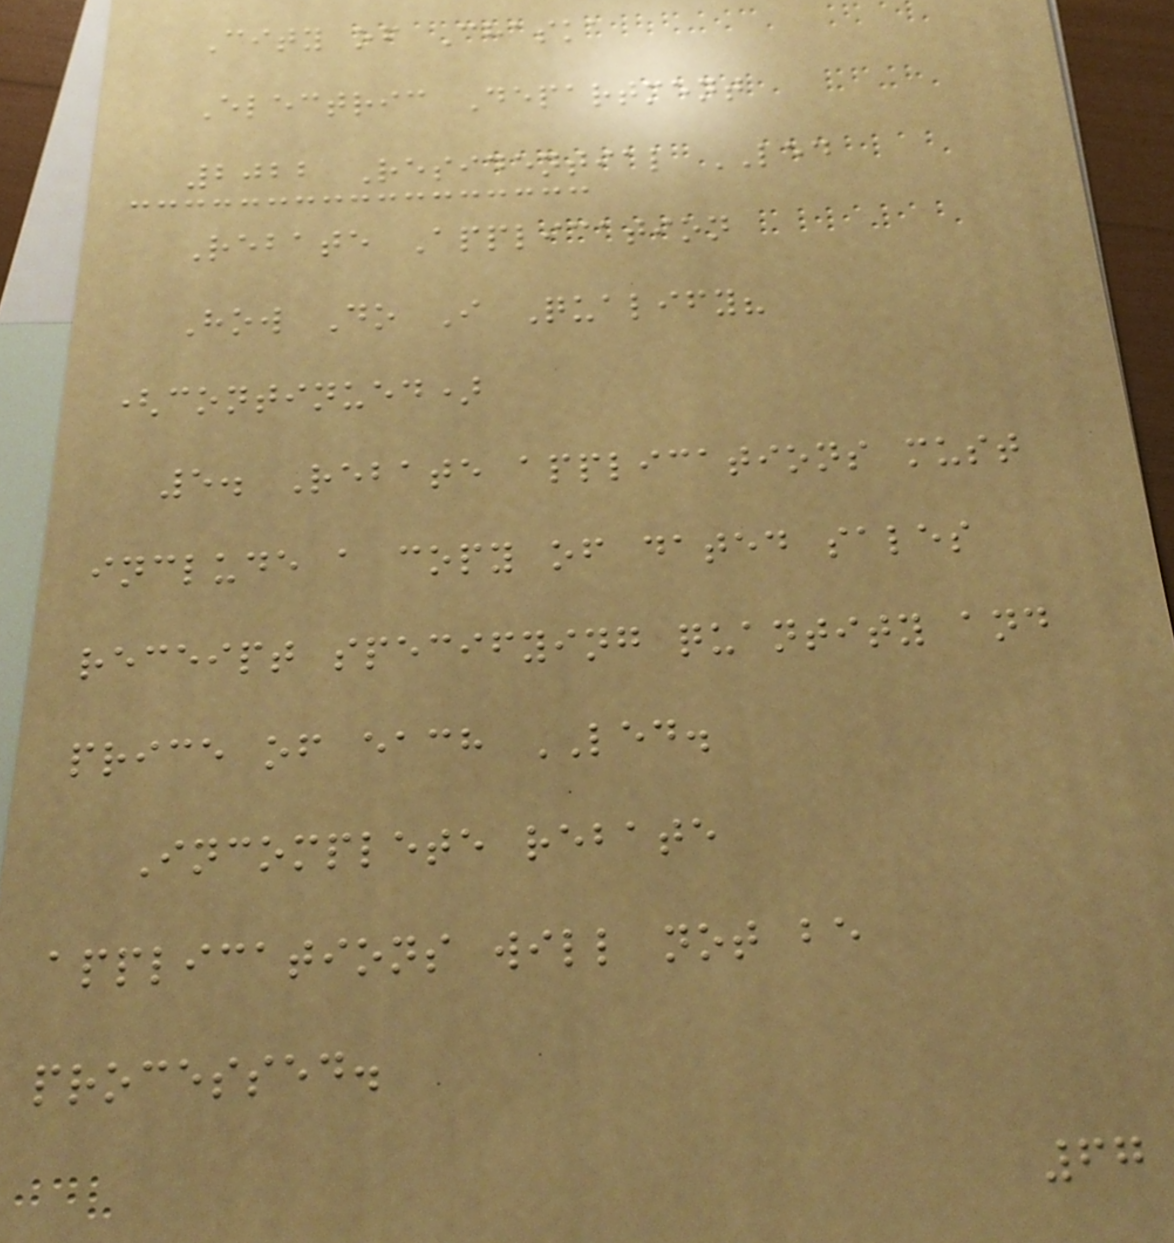City of Chaska
Electric Department
2022 Residential LED
Rebate Application
How Do I Qualify?
(continued)
5. Rebate applications must
include a copy of dated sales
receipt specifying quantity and
price of each LED.
Incomplete rebate
applications will not be
processed.
67
